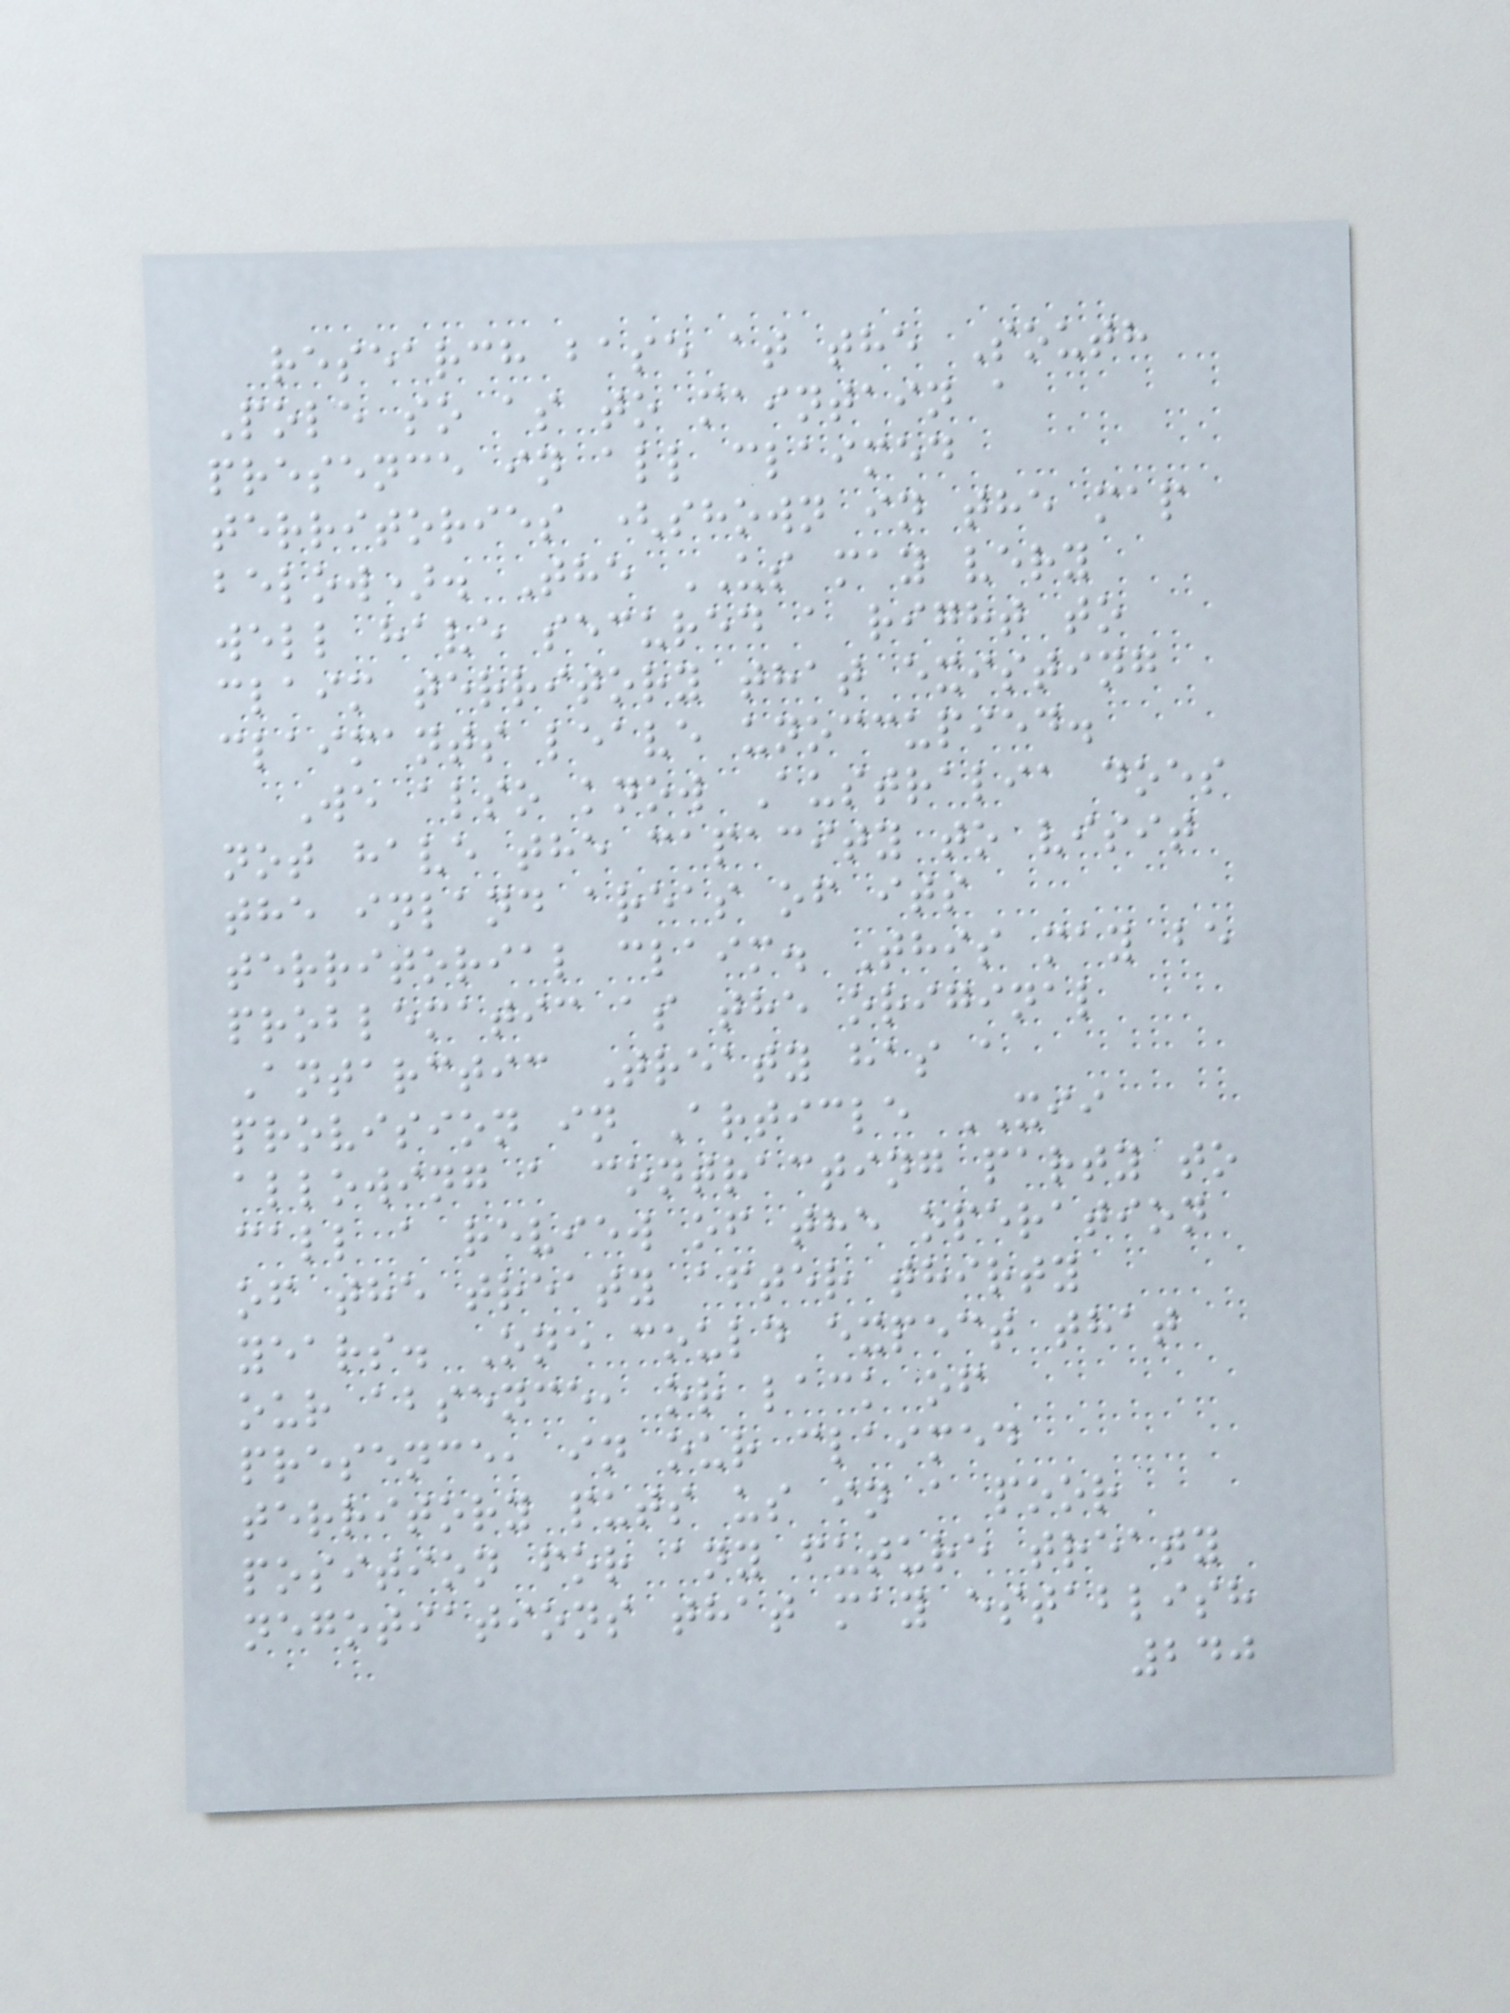research base at the South
Pole so as to maintain a
presence in all claimed
territories (shown in the map
below). The US may very
well have secured a right to
claim territory that existing
claimants leave unoccupied.
We also know Australia does
not have the capacity to visit
the inland areas of its
territorial claim. This may be
problematic as the original
Antarctic Treaty has a
provision in Article XII
allowing a contracting party to
call a review of the operation
of the treaty after thirty
years. One could expect that
our absence, or lack of
presence, in our claimed
territory puts us in a poor
position for any future treaty
negotiations that may establish
240
